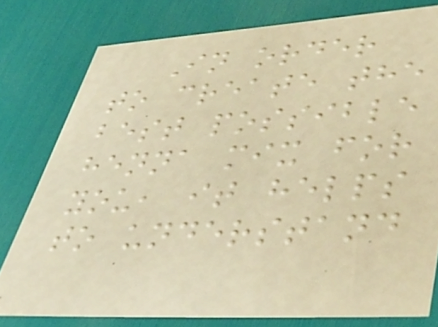In order
to create the
best possible
henna mix for
you, it helps
to understand
